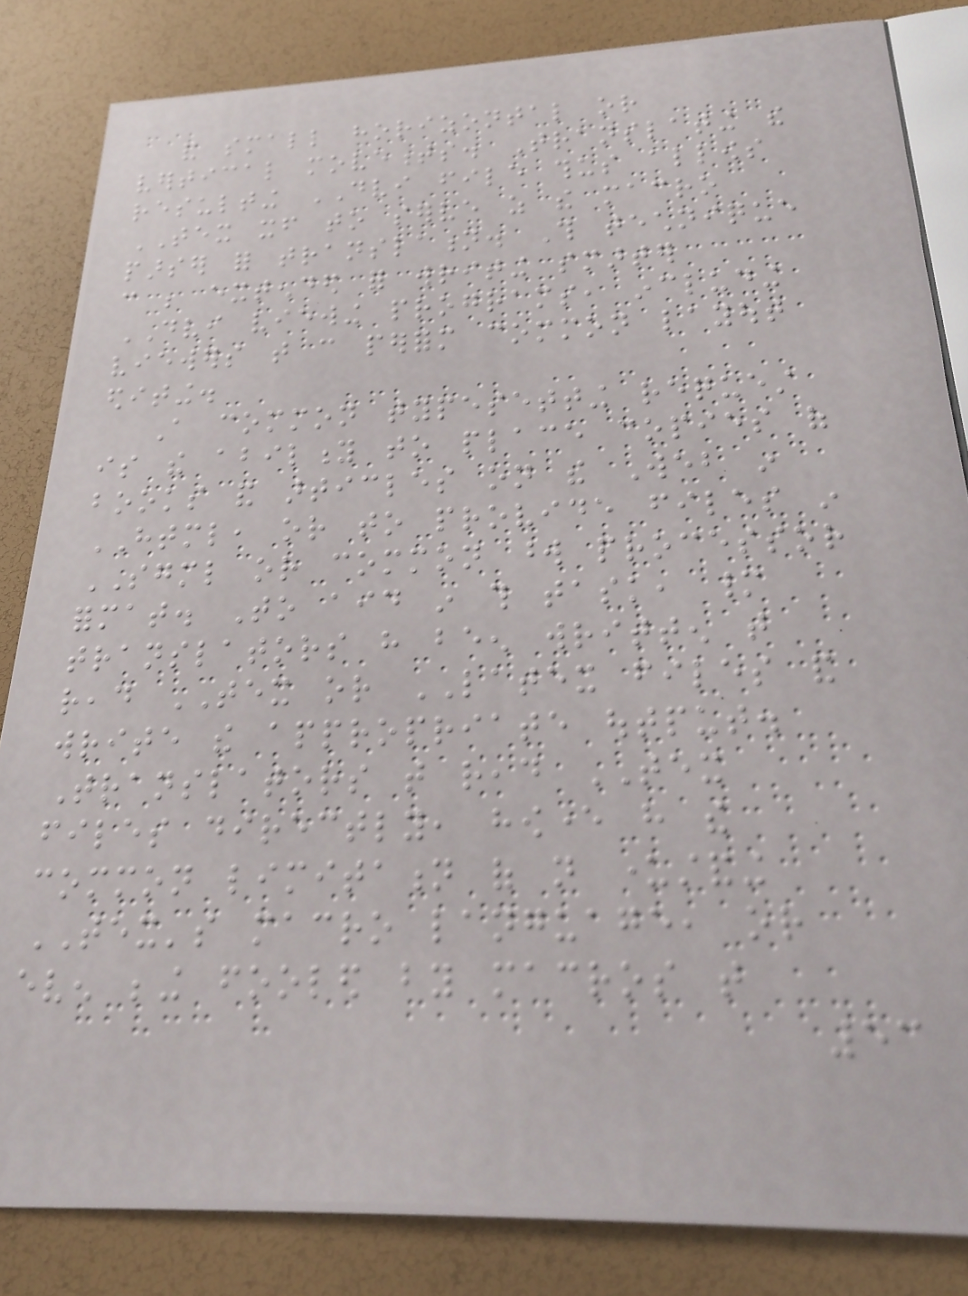and small horizontal or
vertical movements. Translating the
resulting DVI file thus allows
TEX itself to serve as the macro
parser for translation. This technique
can be extended for writing smarter
DVI viewing programs, including
viewers that can perform common layout
editing.
A common typesetting request
is the ability to place copies of
books and articles on the Web in
HTML, or to provide files in
SGML or common word processor
format. To aid in this task, many
translators have been written that
read TEX or LATEX files and
write the appropriate output.
Translators that read TEX
files directly, however have the
common limitation of not understanding
TEX's macro language, or
even being fooled by macros that
53
